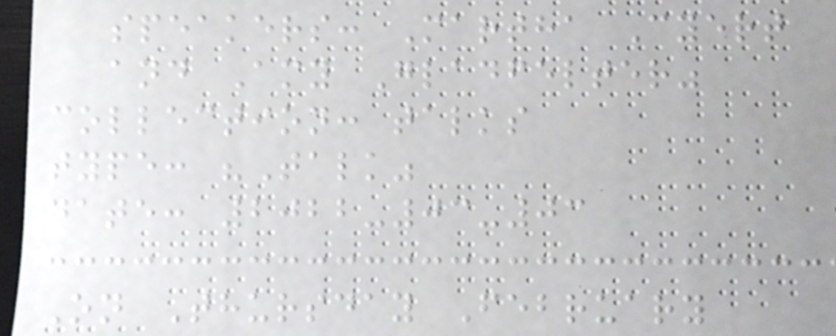speakers: Martha Cyert
and Amy Gladfelter"
collection: talks
type: "Talk"
date: 2022-03-03
On Thursday February
